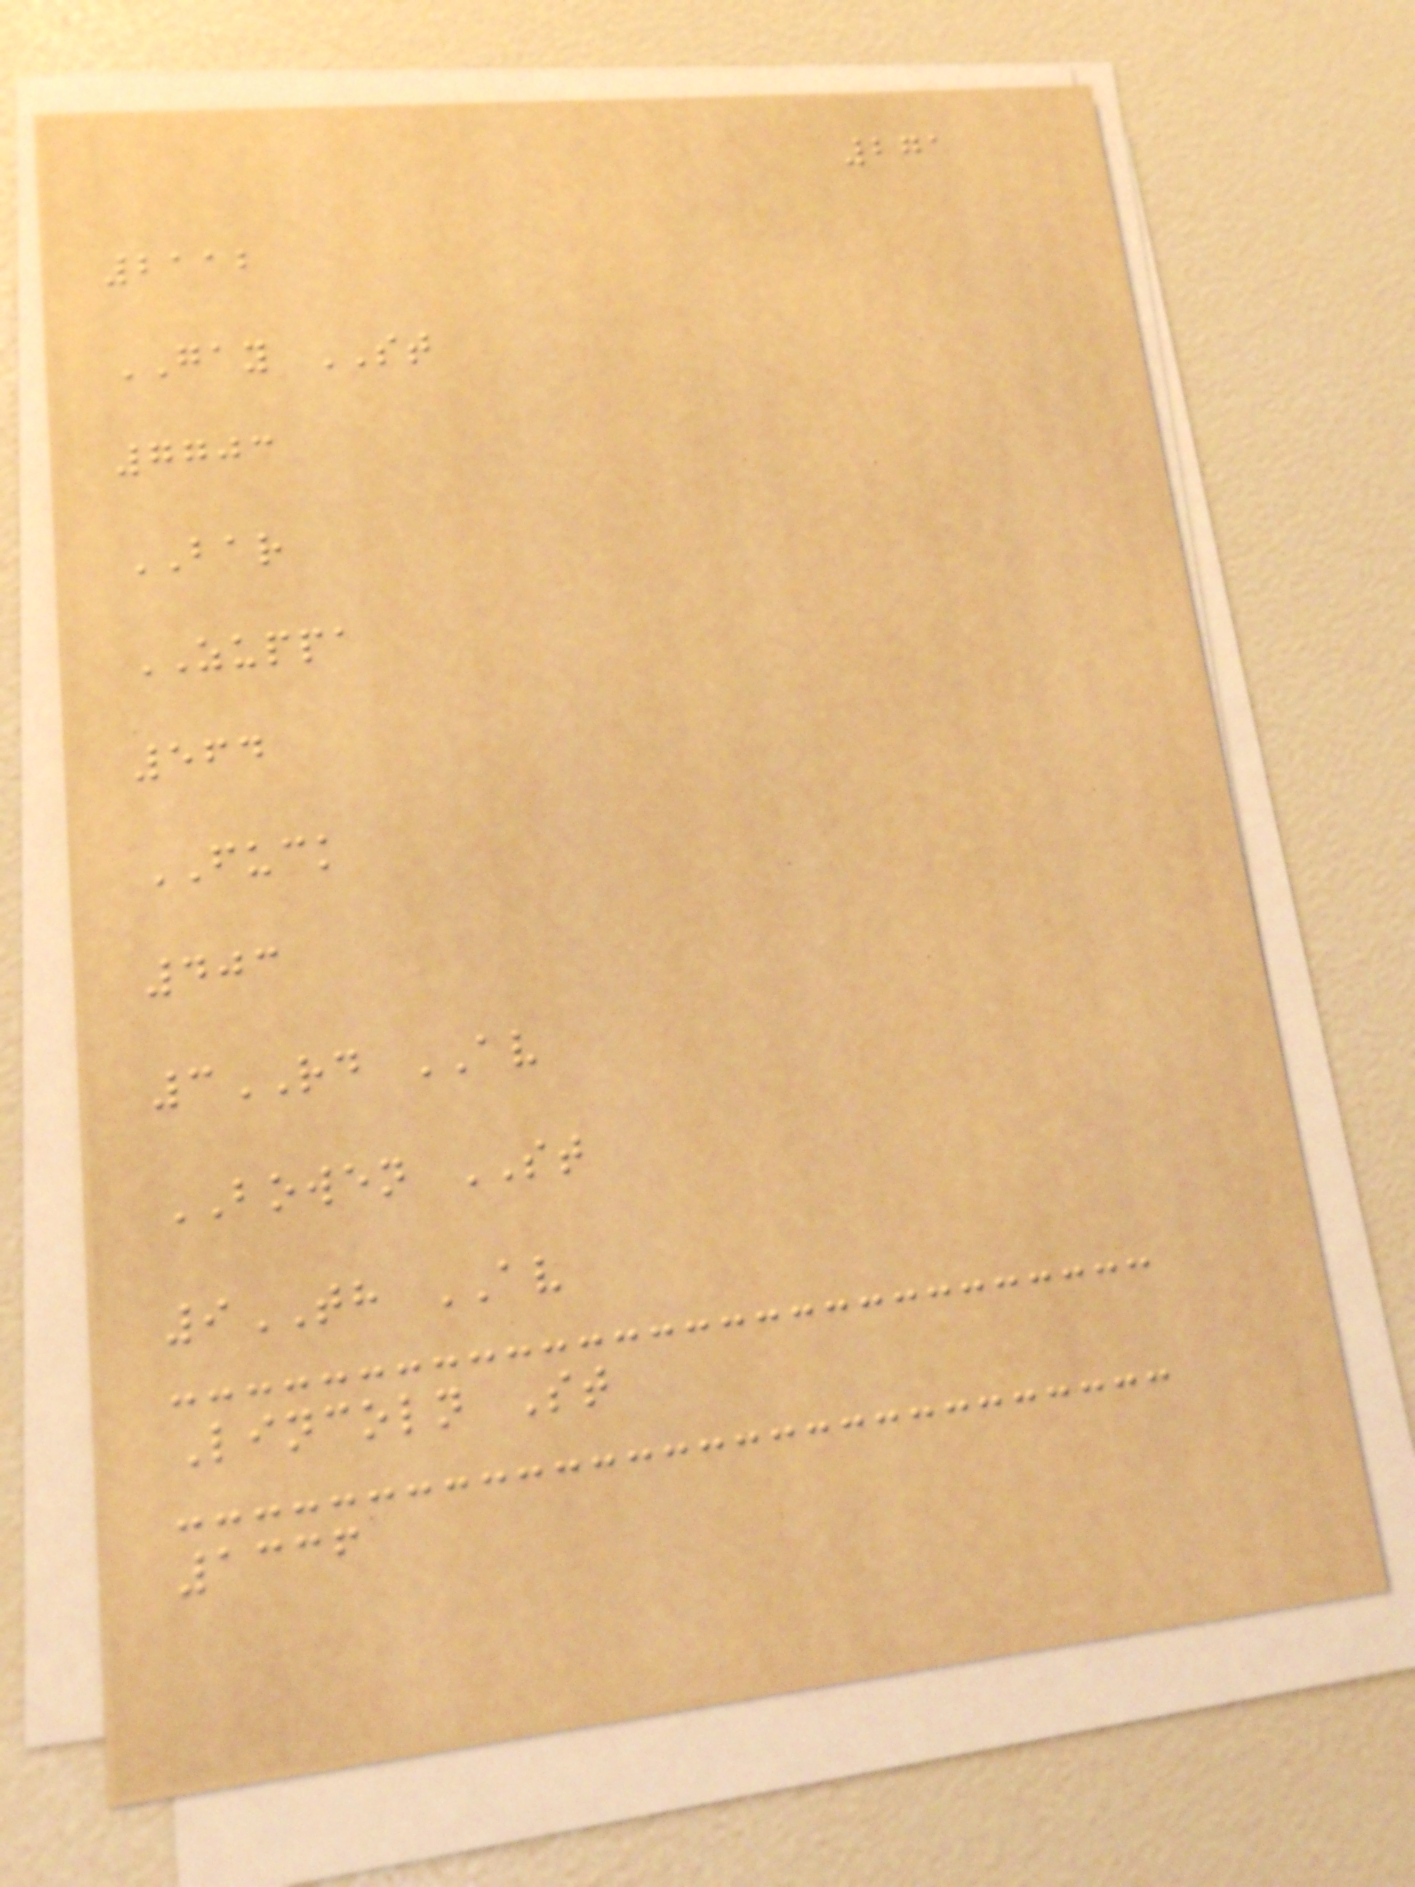271
2112
GAY ST
7703
BAR
ZUPPA
564
FUCK
403
3RD AV
BOWEN ST
9TH AV
Lincoln St
1336
